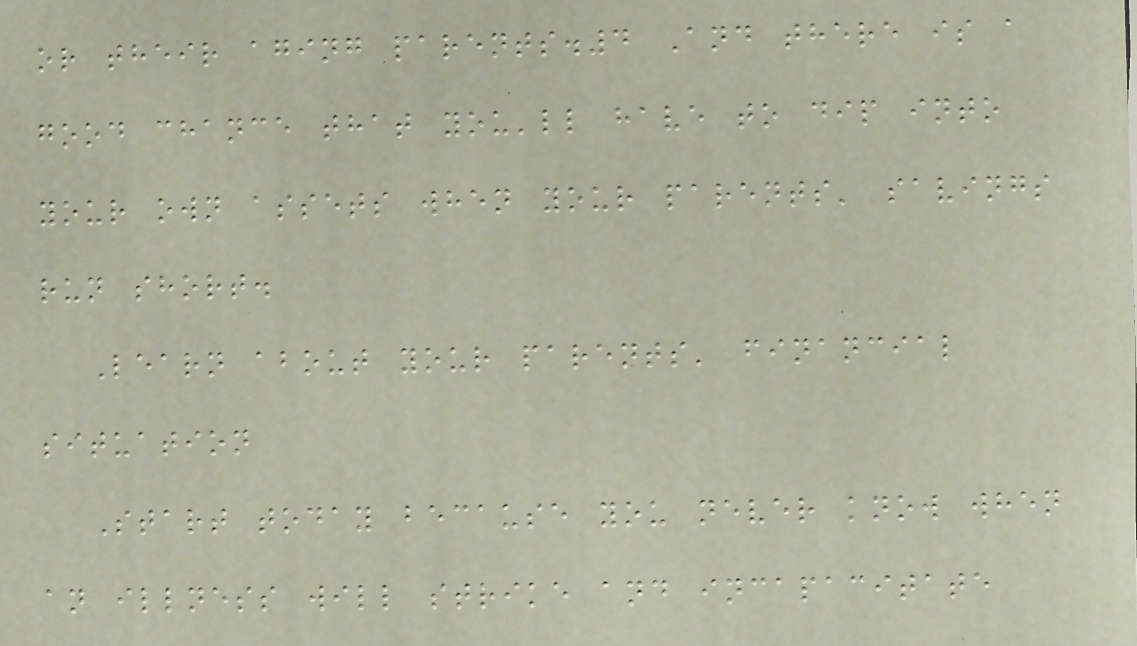or their aging parents.4 And there is a
good chance that you'll have to dip into
your own assets when your parents' savings
run short.
Learn about your parents' financial
situation
Start today because you never know when
an illness will strike and incapacitate
